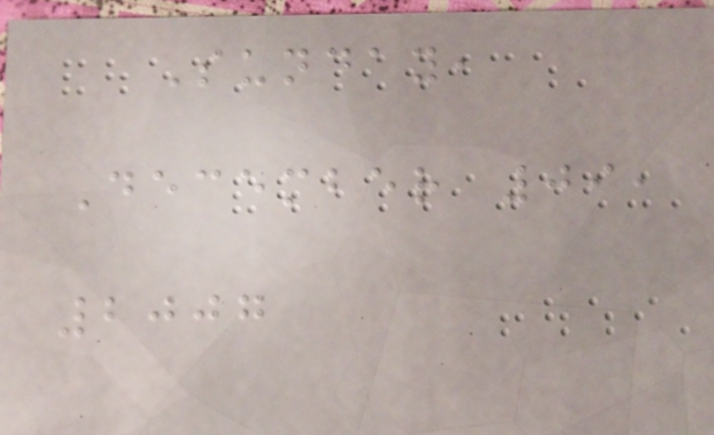Sunday,
December 09,
2007
